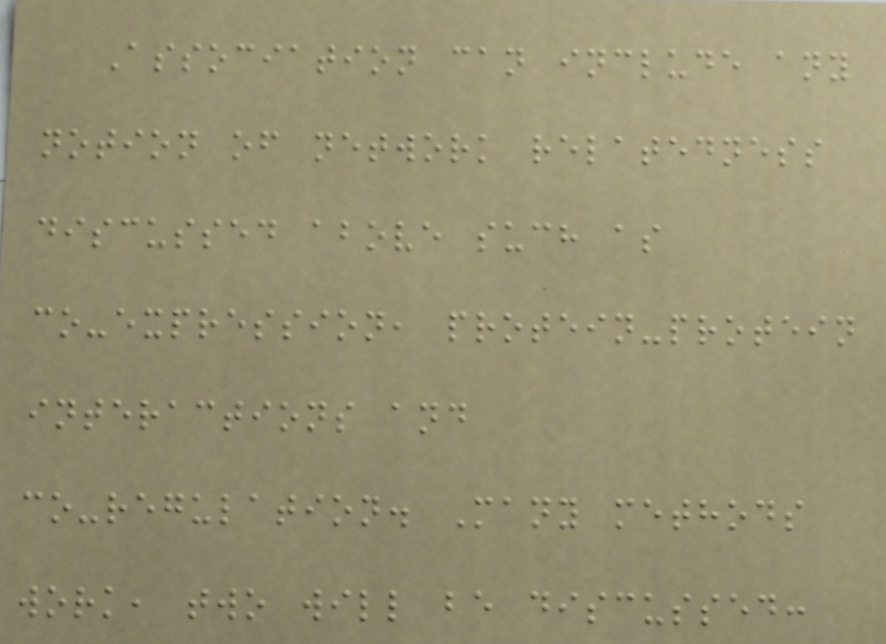Association can include any
notion of network relatedness
discussed above such as
co-expression, protein-protein
interactions and
co-regulation. Many methods
work, two will be discussed:
